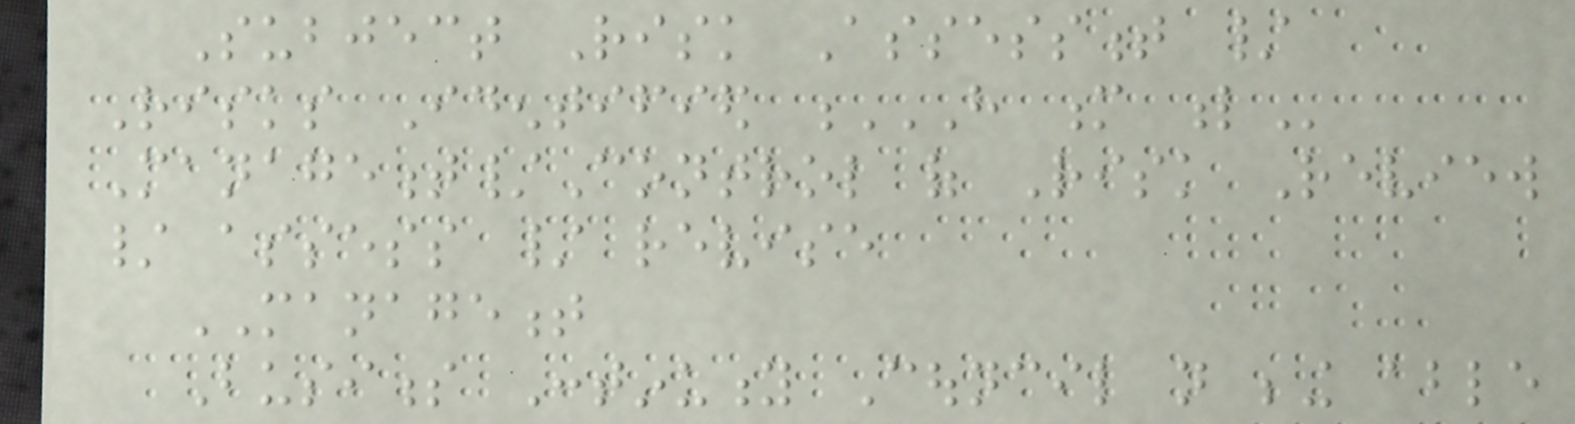Subject Risk Assessment /
Risks Identified H M L
Management/Control of Risk Review
/ assess / revise
MANAGEMENT
Business Continuity Council not being able
